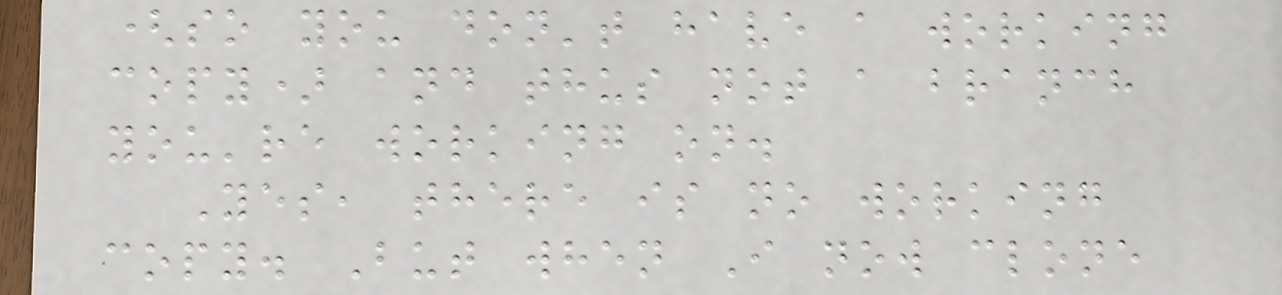(so you don't have a working
copy) and thus not a branch
you're working on.
Yes, there is no working
copy. But when I now clone
